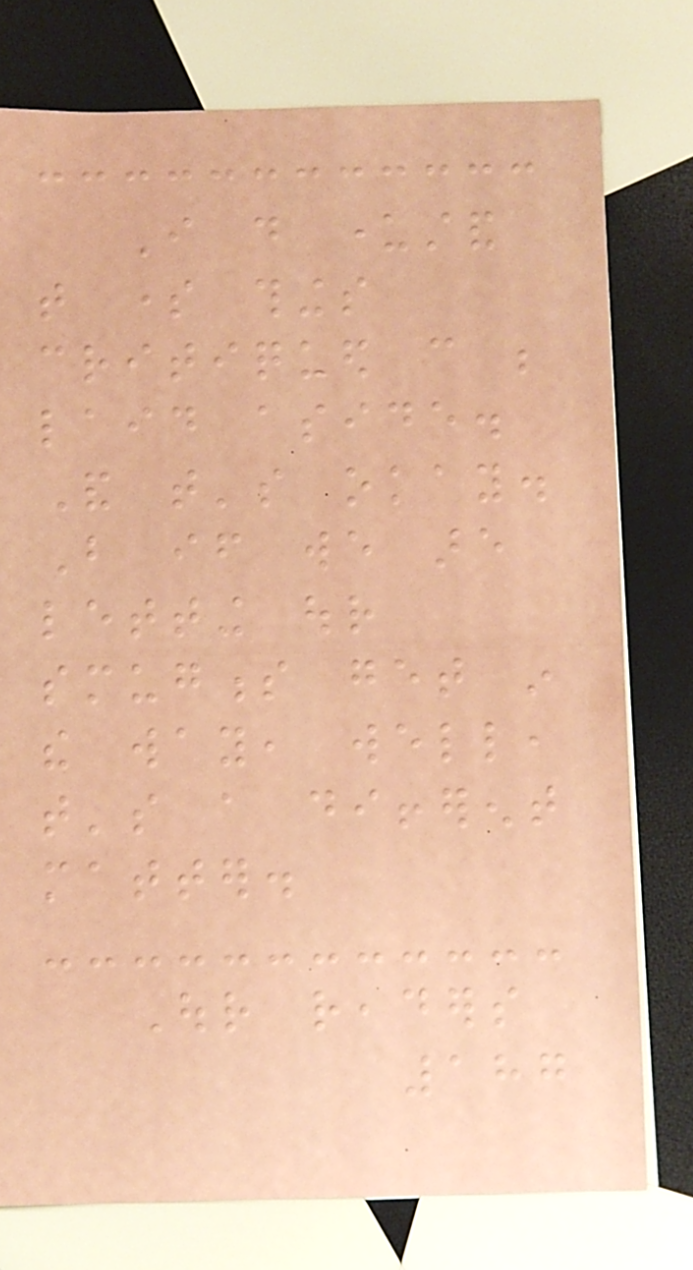I do understand
that some things
critiqued can be
laid aside.
And that's okay.
But if we are
letting our
smugness get in
the way, well,
that's a different
matter.
Our readers
187
